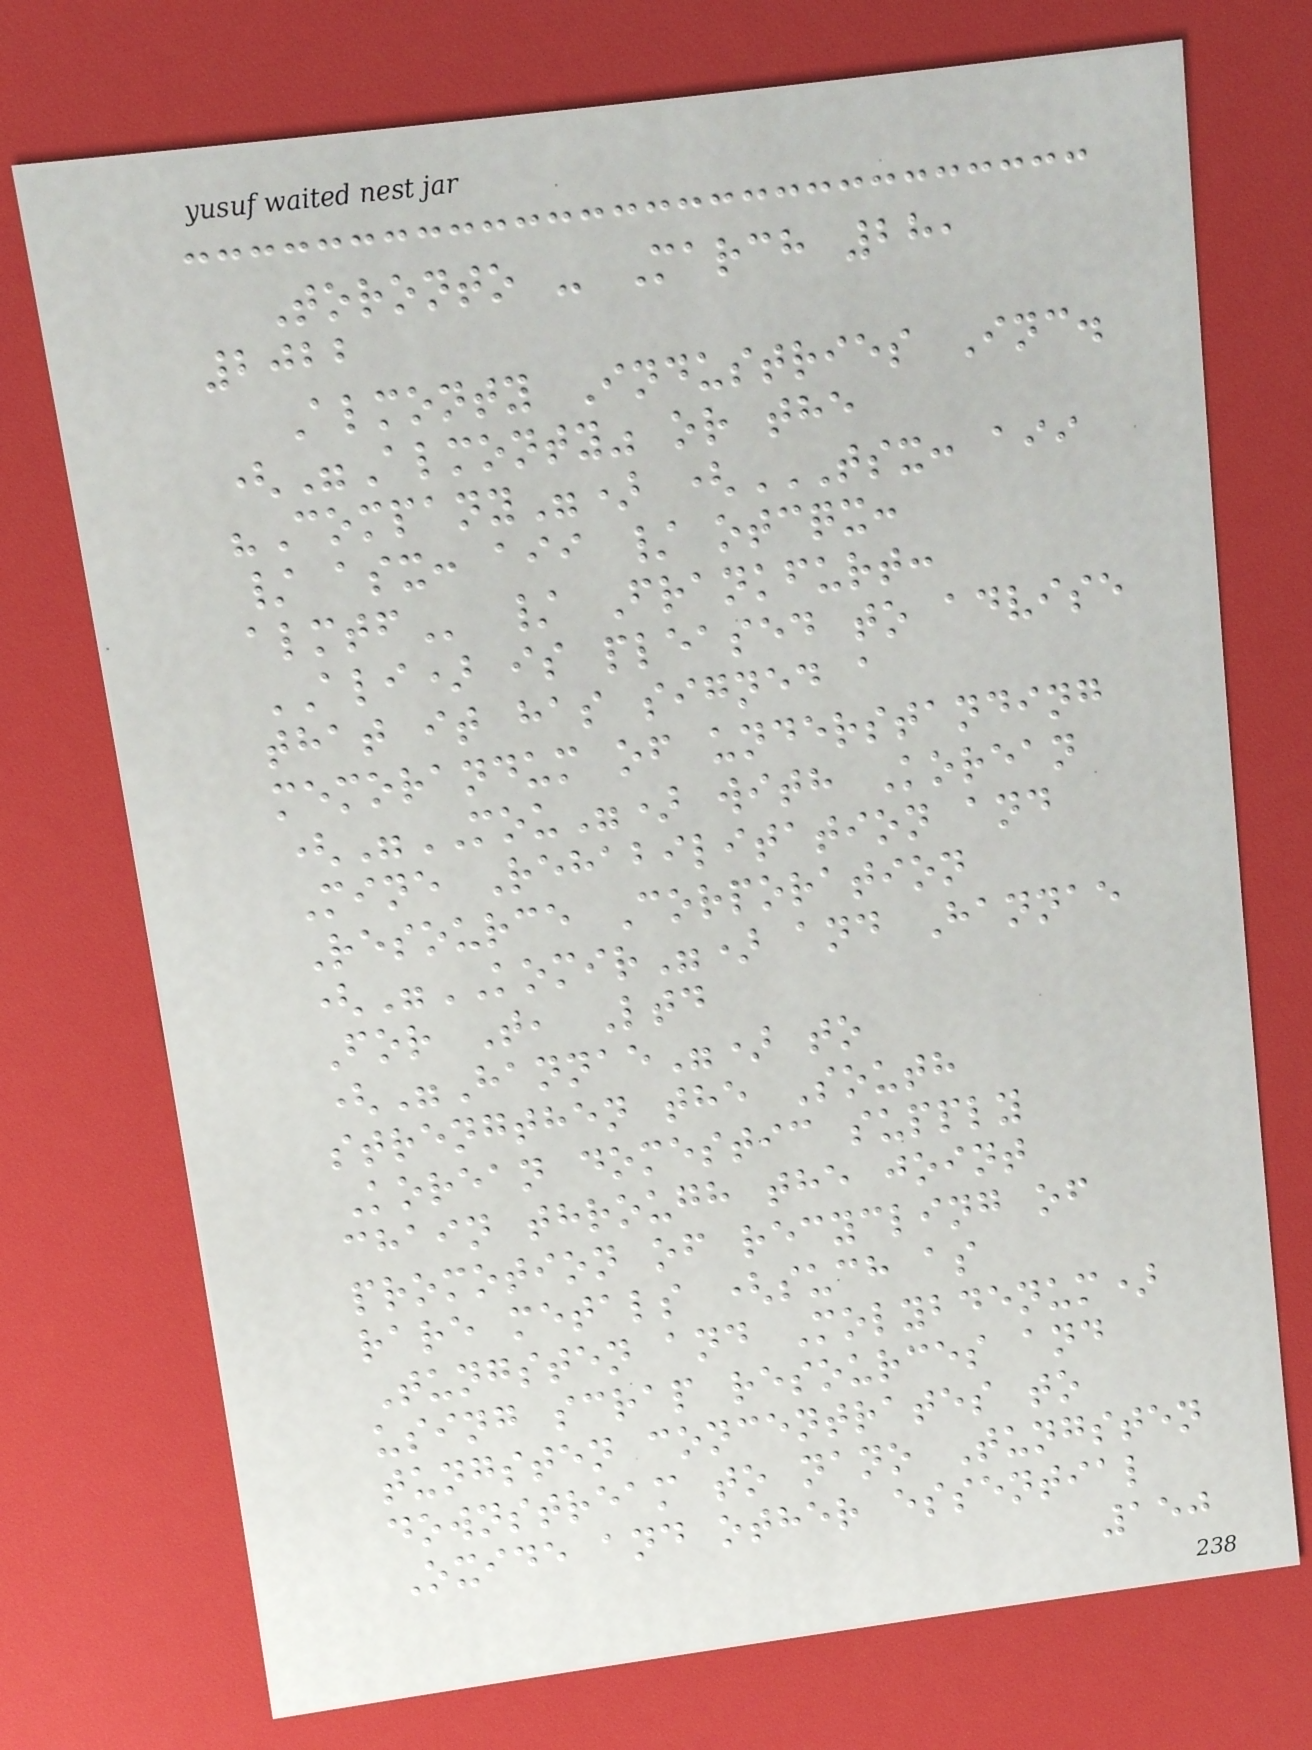Toronto - March 28,
2022
Almonty Industries Inc.
("Almonty" or the
"Company") (TSX: AII
/ ASX: AII / OTCQX:
ALMTF / Frankfurt:
ALI) is pleased to advise
that it has signed a
memorandum of understanding
("MOU") with Korean
Mine Rehabilitation and
Resource Corporation
("KOMIR") and Hannae
For T, Ltd
("Hannae") to
strengthen the South
Korean domestic supply
chain through the joint
promotion of recycling of
rare metals (such as
Tungsten and Molybdenum)
using scrap resources and
tungsten concentrates to
downstream to nano Tungsten
Oxide and other essential
150
